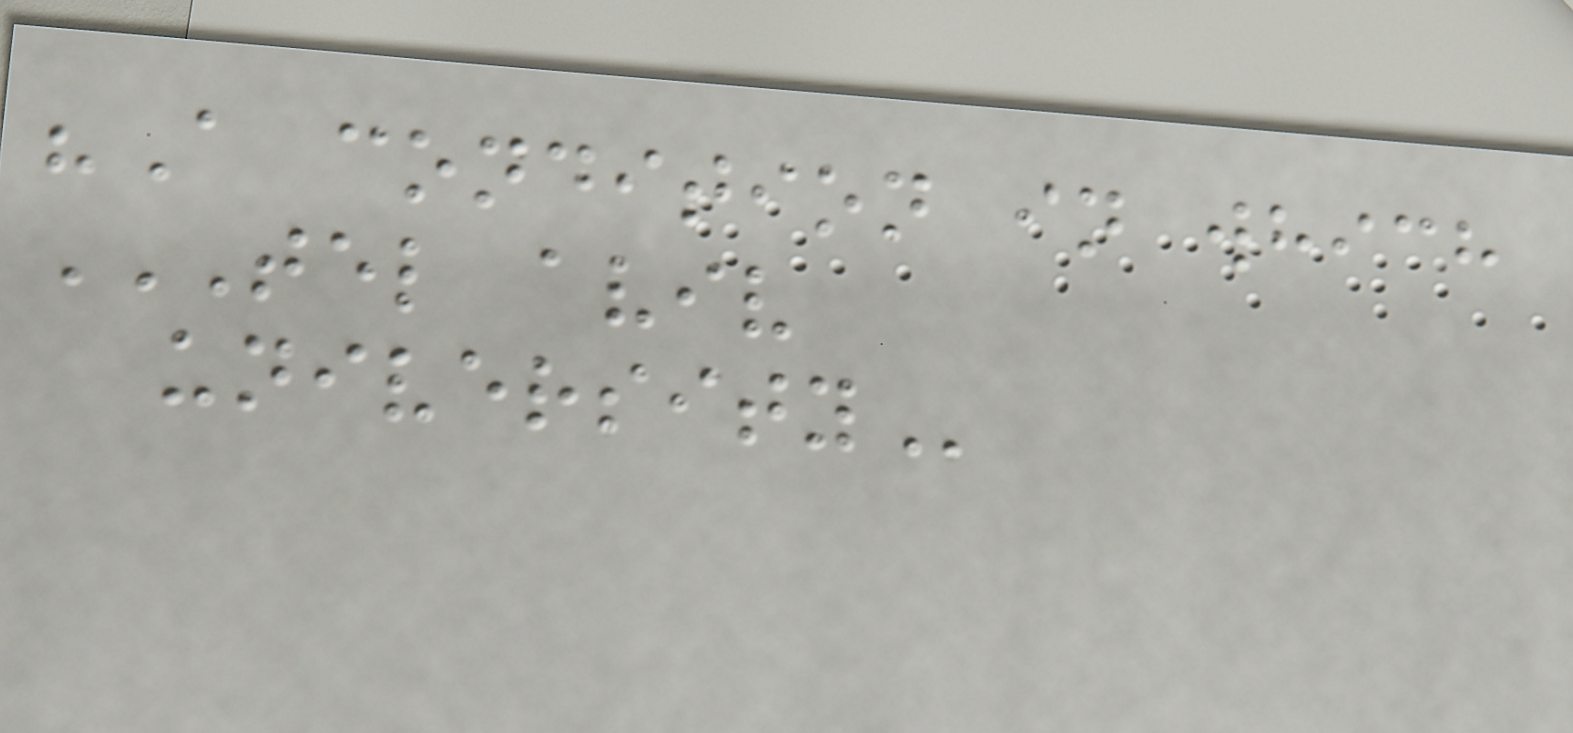"A condition in which
TEL AVIV
UNIVERSITY
